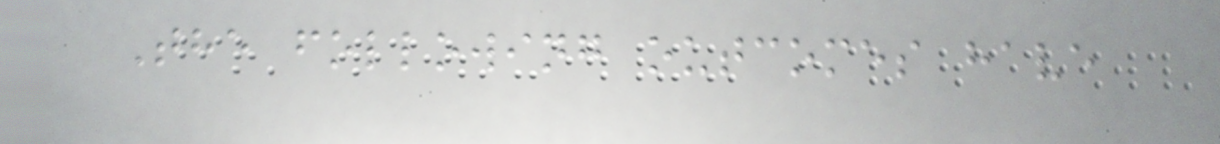The following outcomes have
